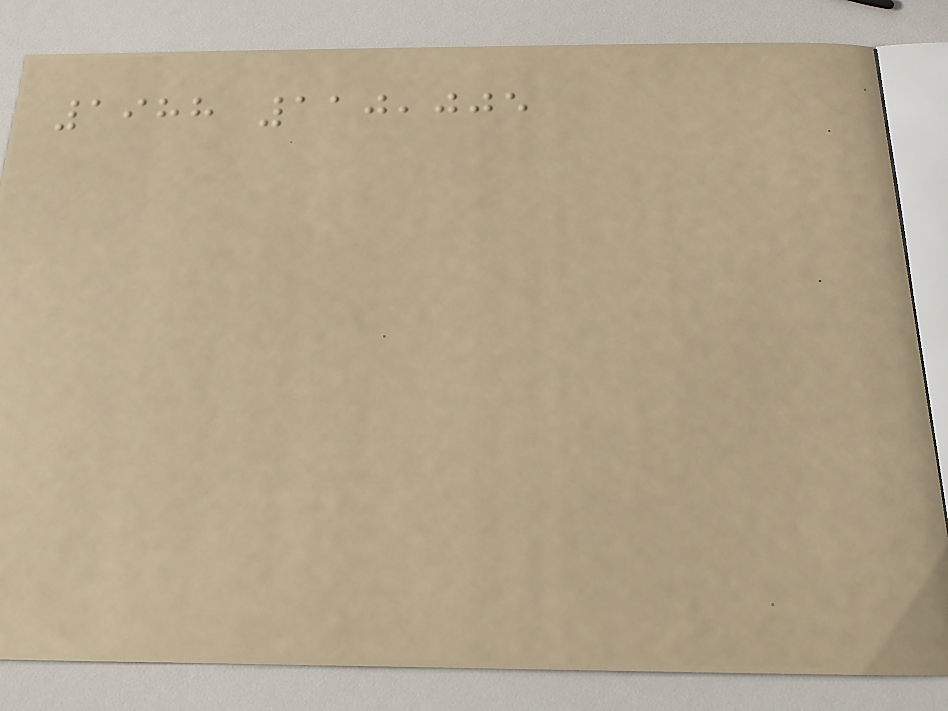1988 110,005
